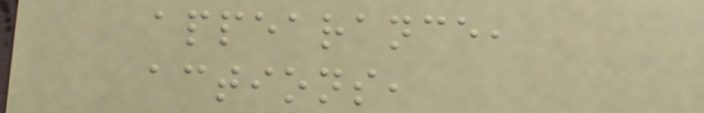appearance,
actions,
